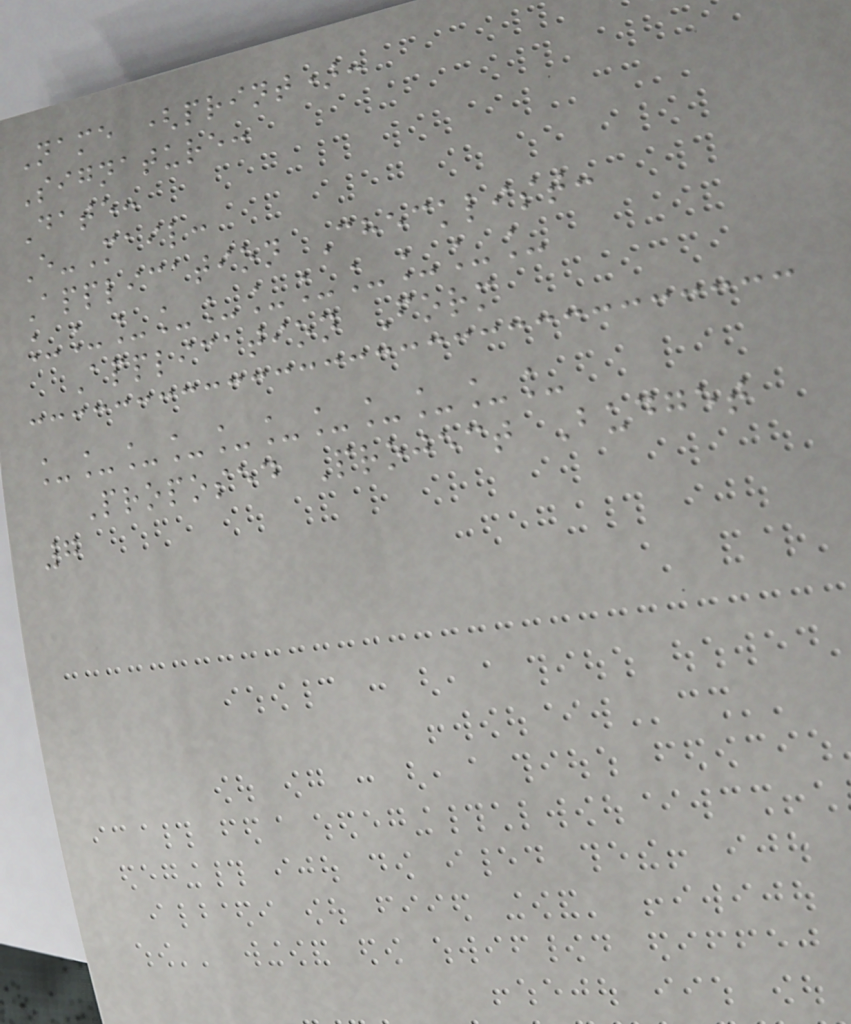Name (print):
Signature:
Date:
E-Mail:
Application Checklist:
___________
Application Form
___________
Proposed Project Budget
7
